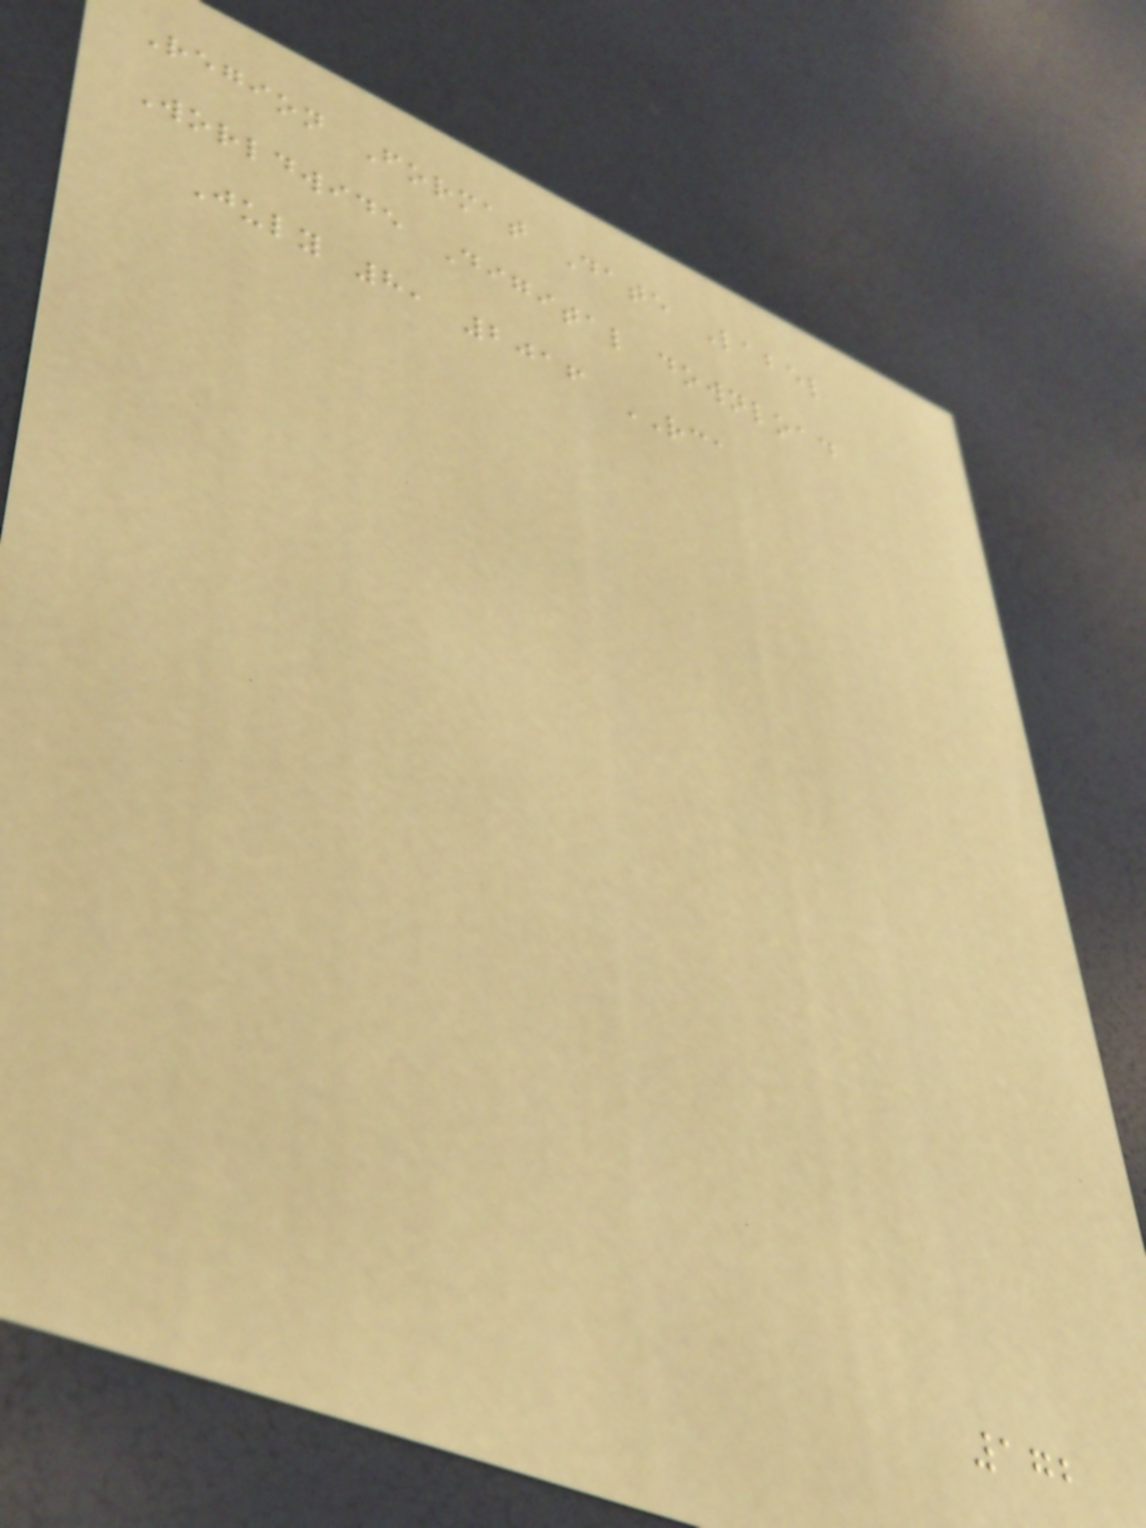Region Format Date Label
Worldwide Digital download
July 8, 2016 RCA
172
